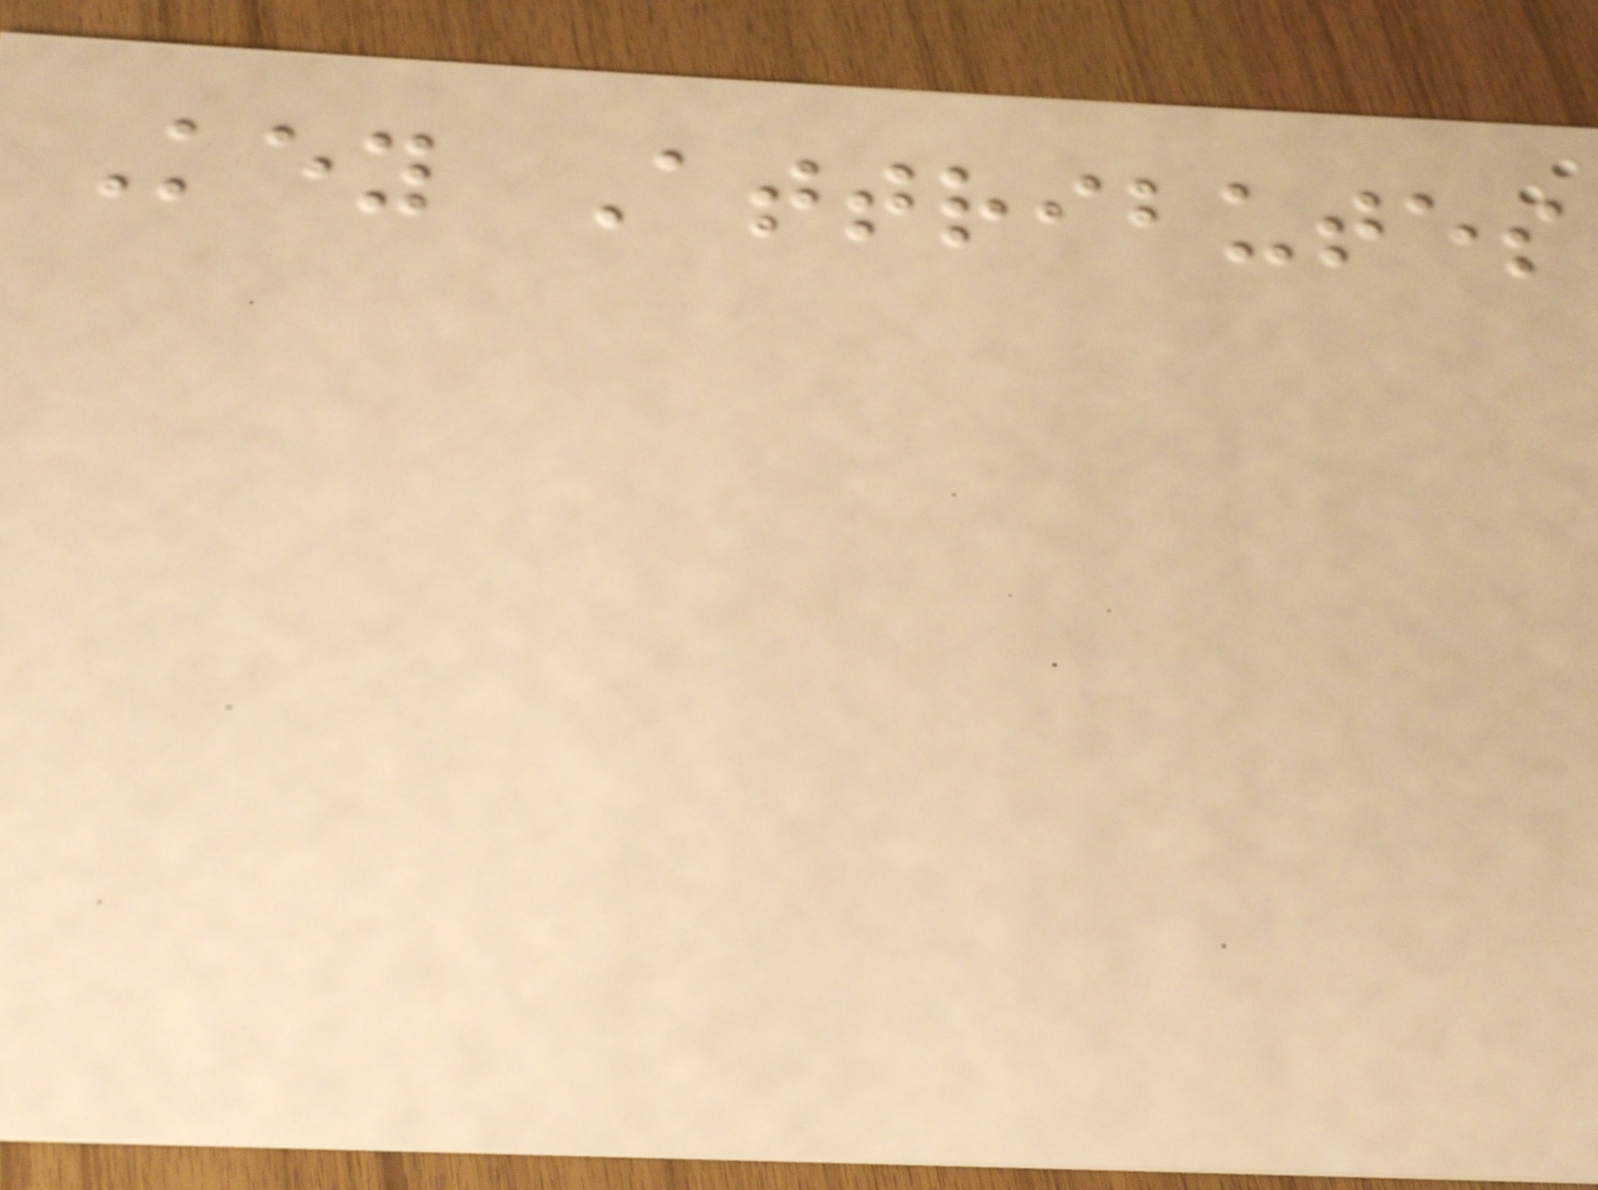Key Attributes
